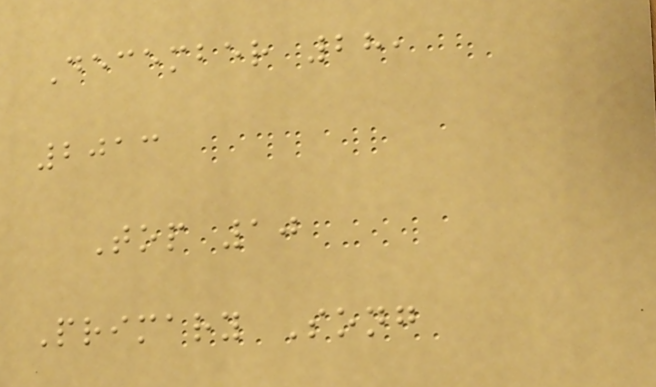December 28,
2013
Top 10
Primary Song
